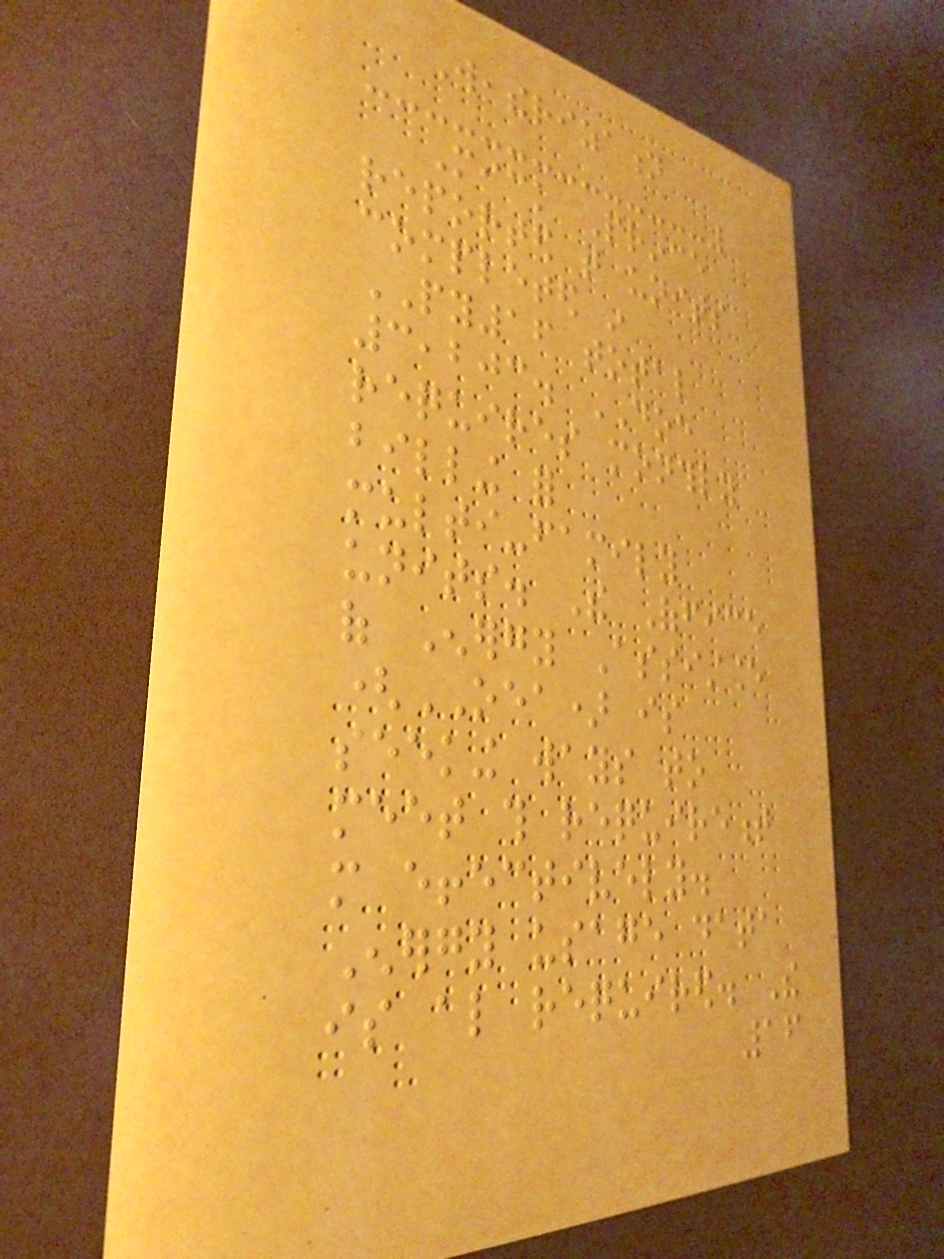Weatherization
Mick Prince
reported that units
completed in
PY16 total
3,203. DOE
requires monthly
billing for
multi-family
units. The Office
of Energy Assistance
(OEA) is
seeking ways to
meet this requirement
more effectively.
Energy usage data
is also required. The
16
